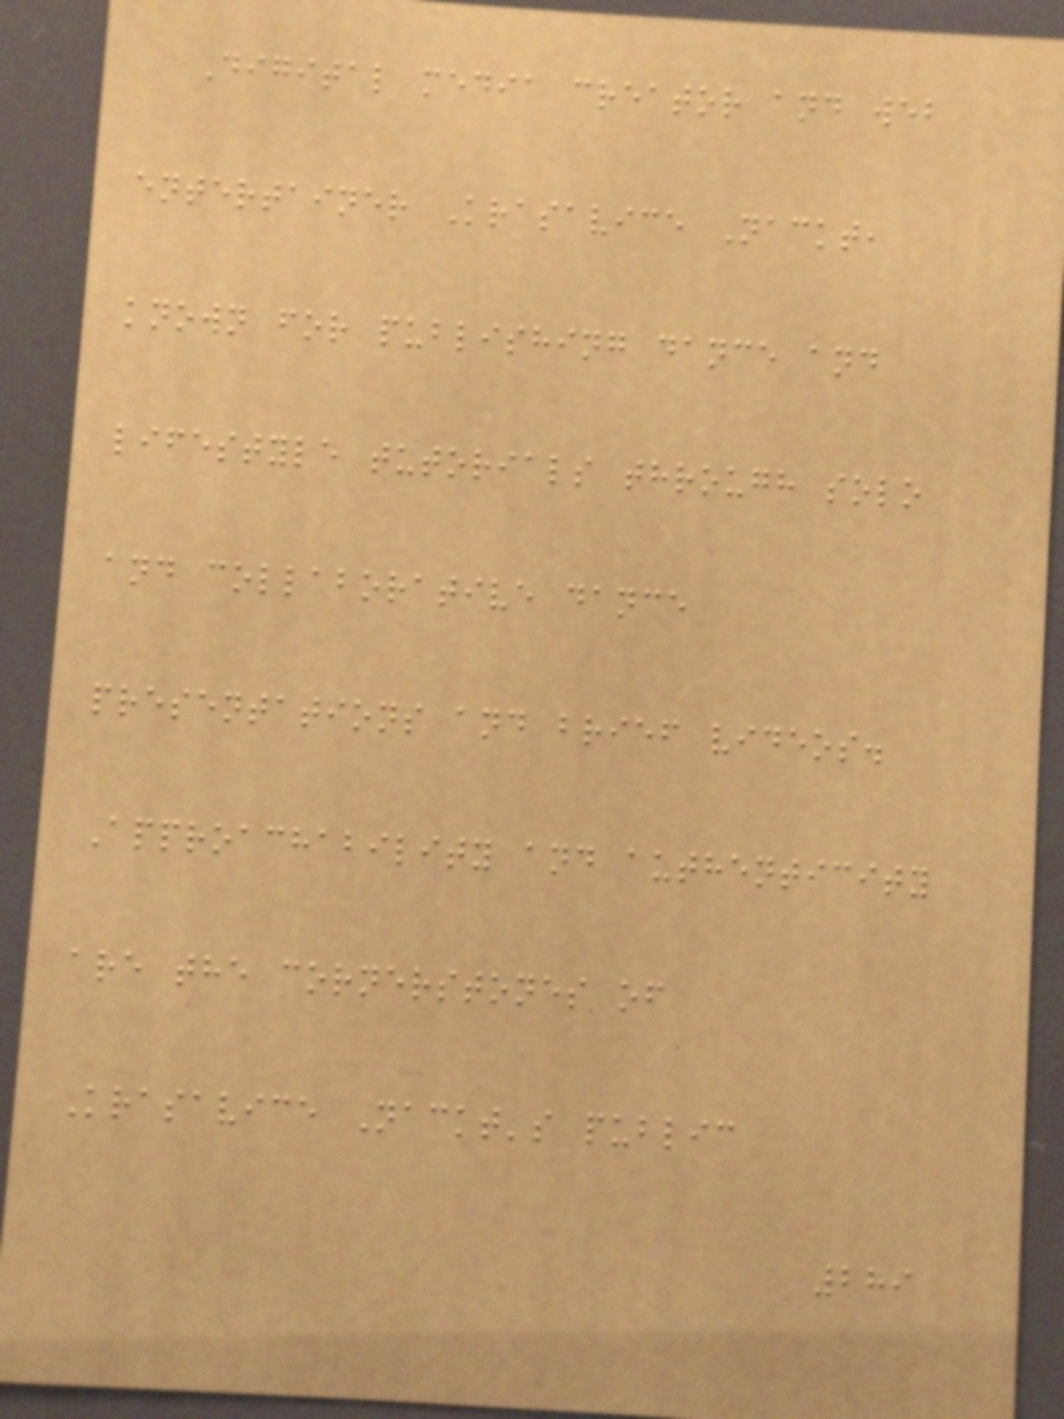Digital media creator and web
entertainer Krasavice Nackt,
known for publishing dance and
lifestyle tutorials through solo
and collaborative dance
presentations and brief videos.
Approachability and authenticity
are the cornerstones of
Krasavice Nackt's public
289
